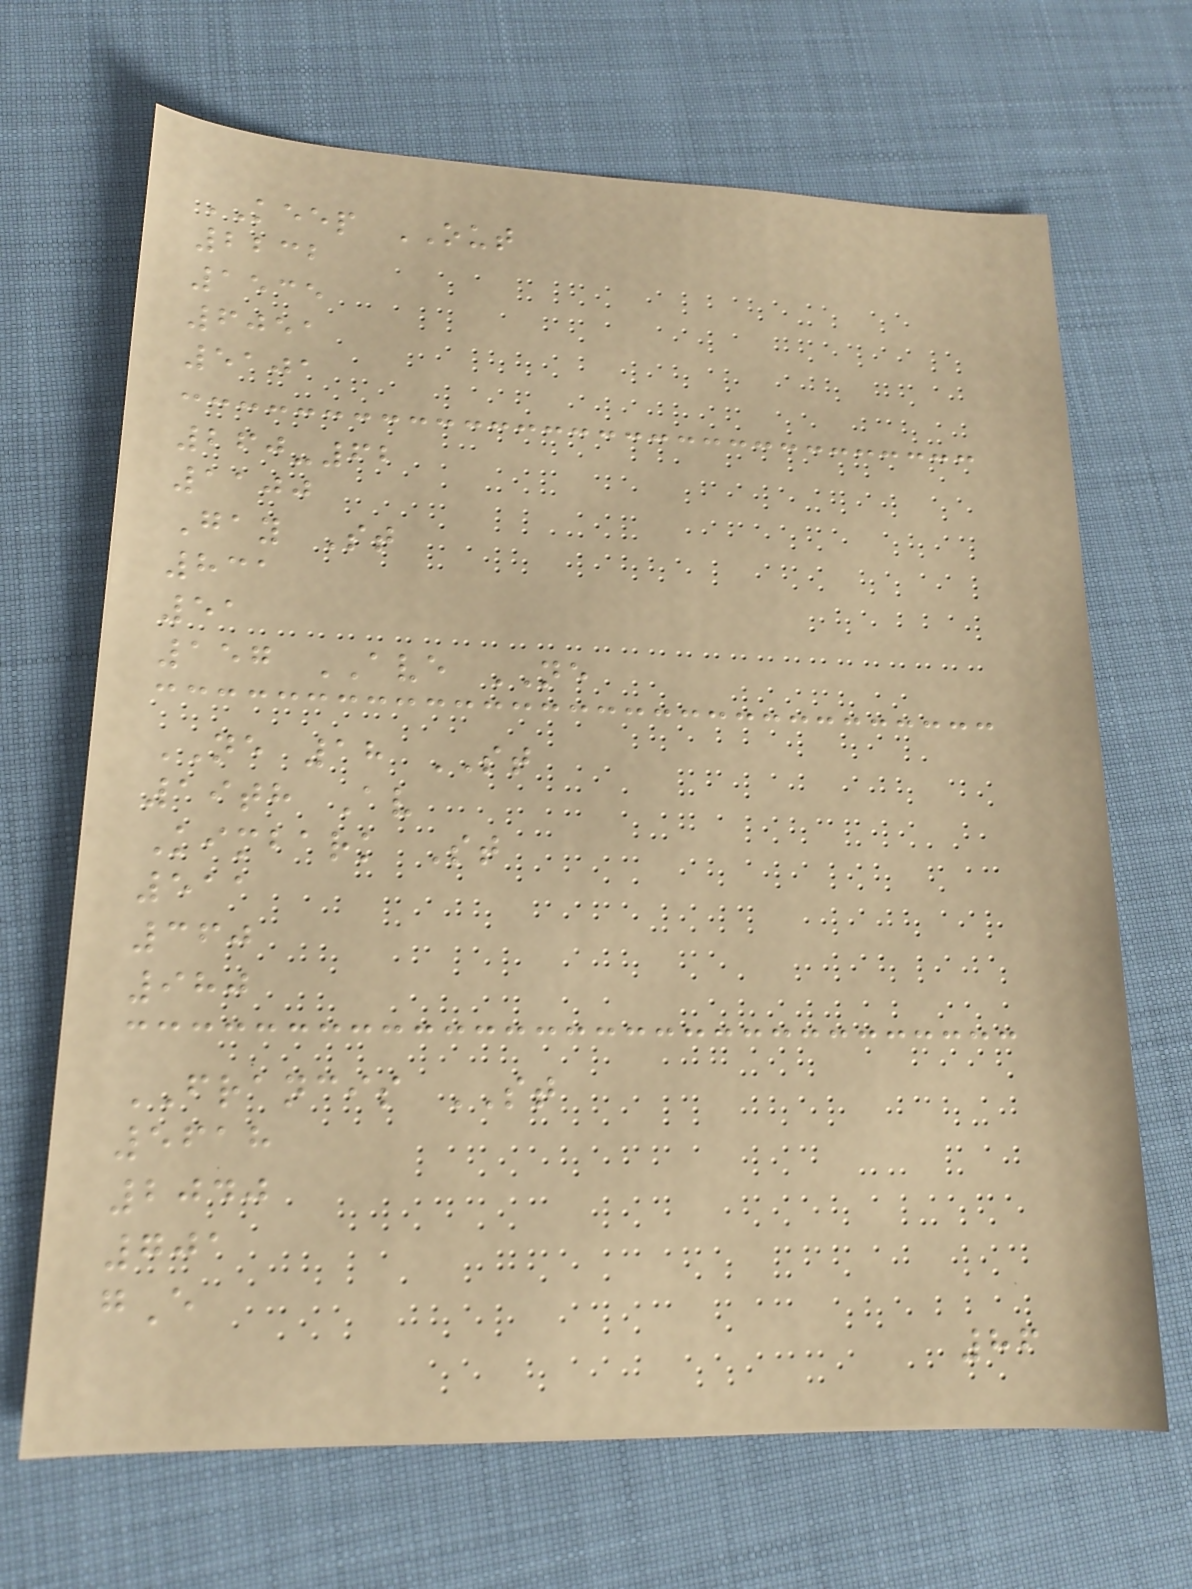KEEP OUT
2232
1535
6051
5101
260-62
1100
Gay St
831
51
157 AVE NE
NE 18 ST
19th Av
Kimbark St
511
360
980
FRANCIS ST
5618
2040
701
gE
86
